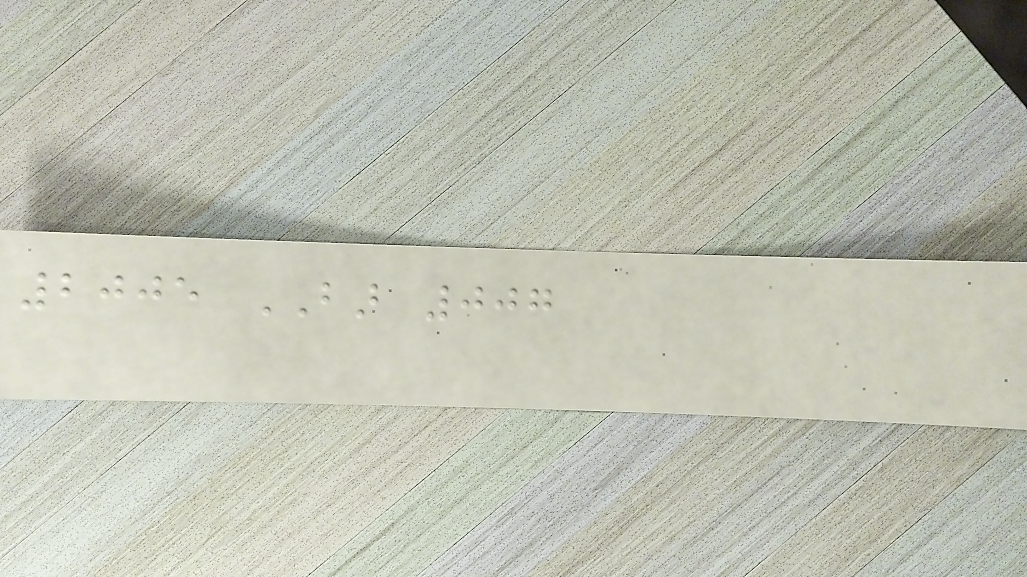2005 BAR 007
